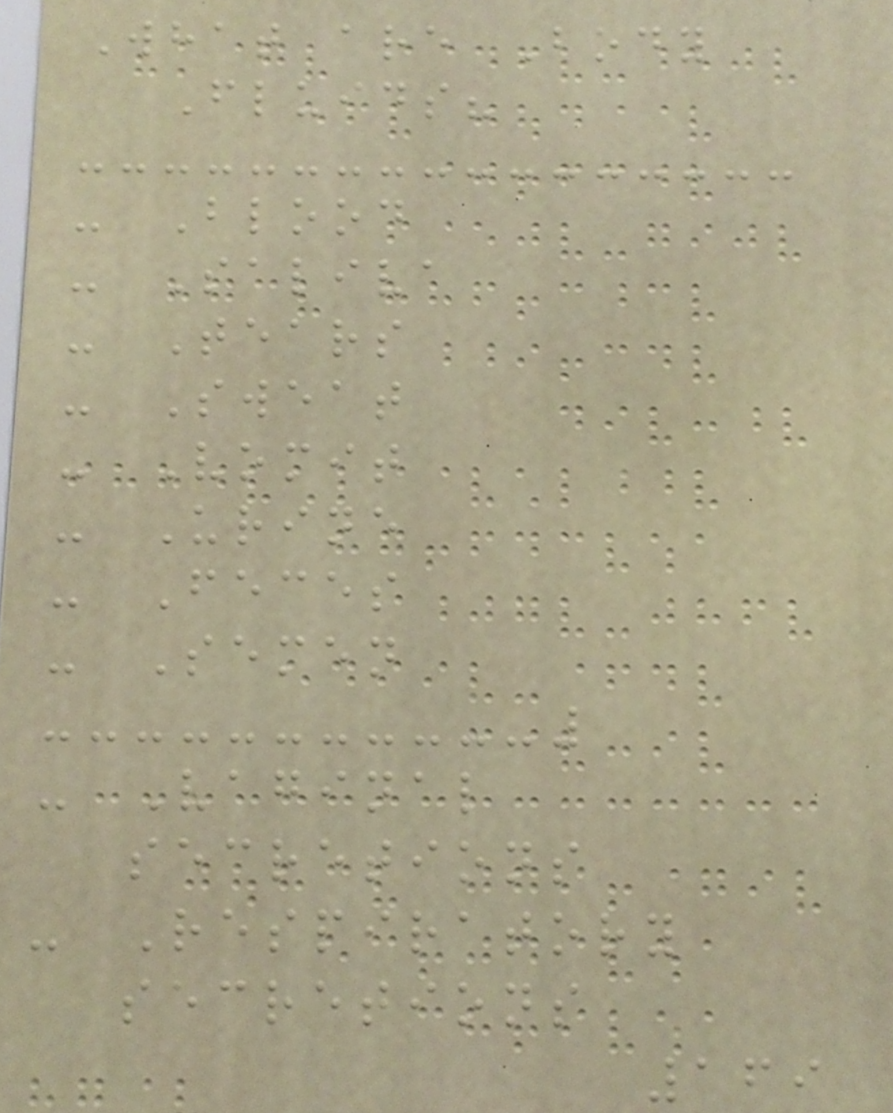What are Body
Fluids?
- Blood
- Saliva
- Tears
- Sweat
- Vomit
- Urine
- Feces
- Semen
- Vaginal
secretions
- Respiratory
secretions
169
